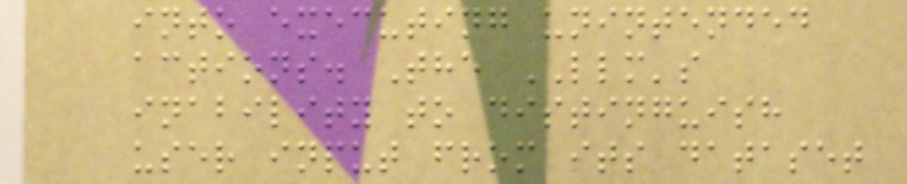into executing unintended
actions. The LLM's
inability to distinguish
user input from its dataset
